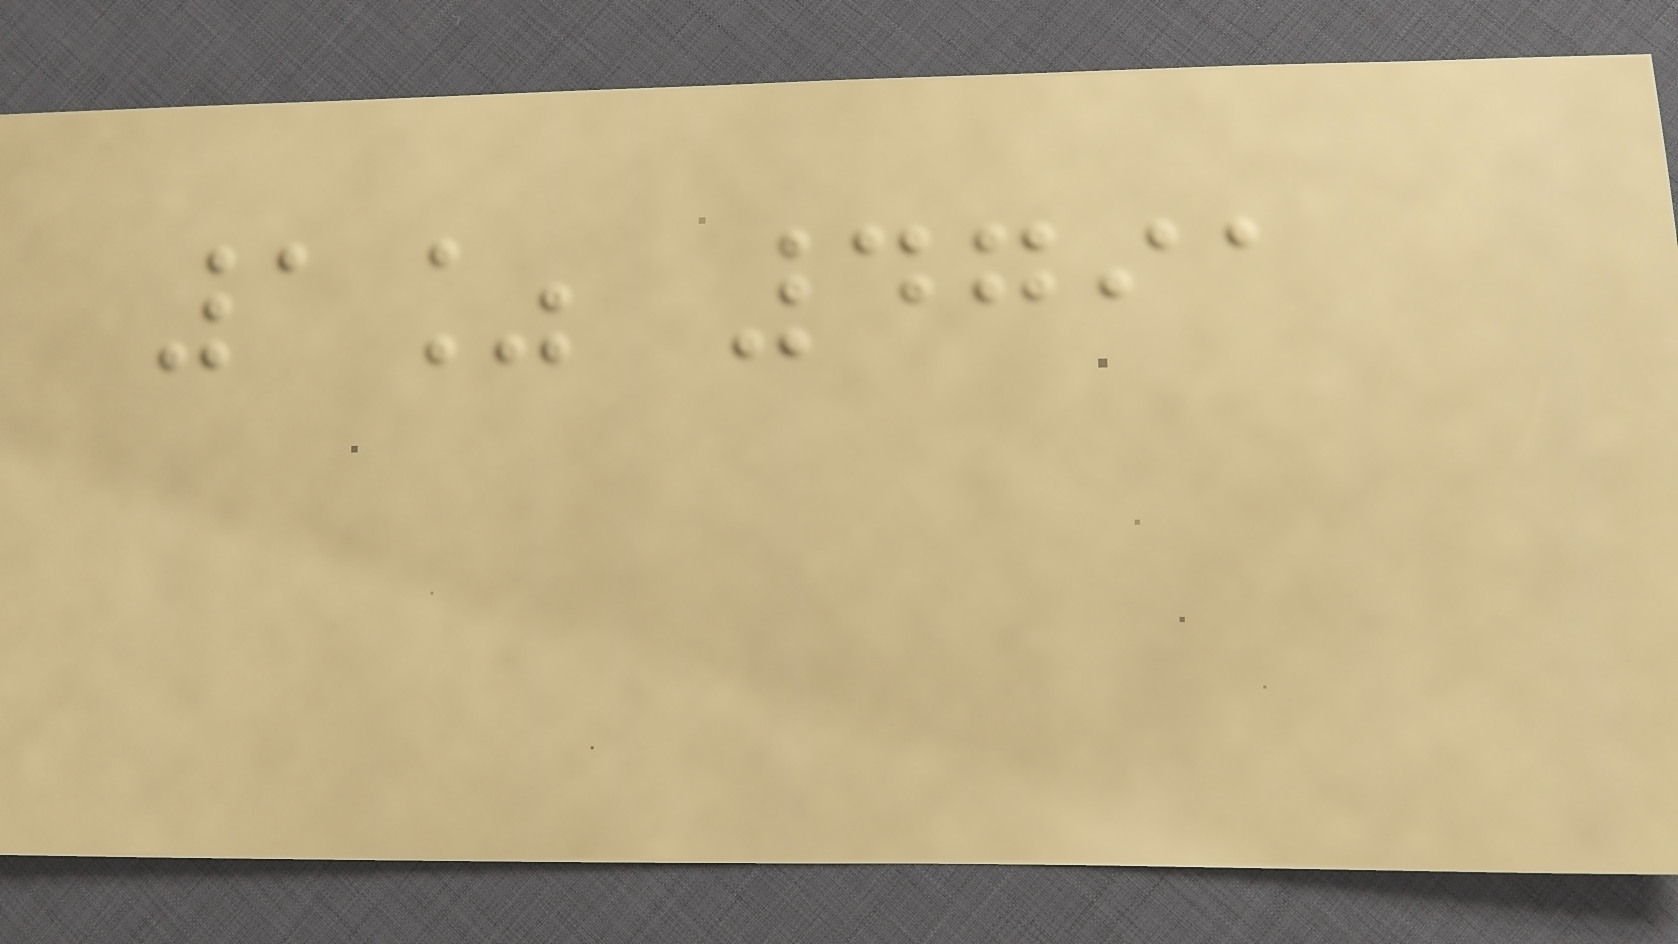1% 4791
